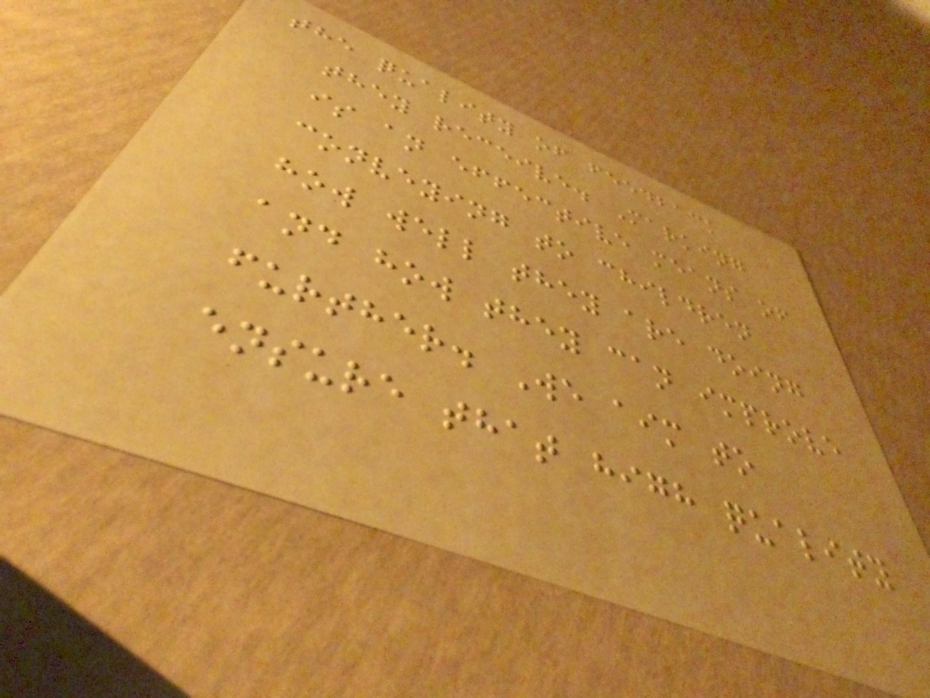the quality of feedback
they receive. Marking
is an effective means of
conveying to children
how well they are doing
and how they can improve
further. We aim to
ensure that high quality
